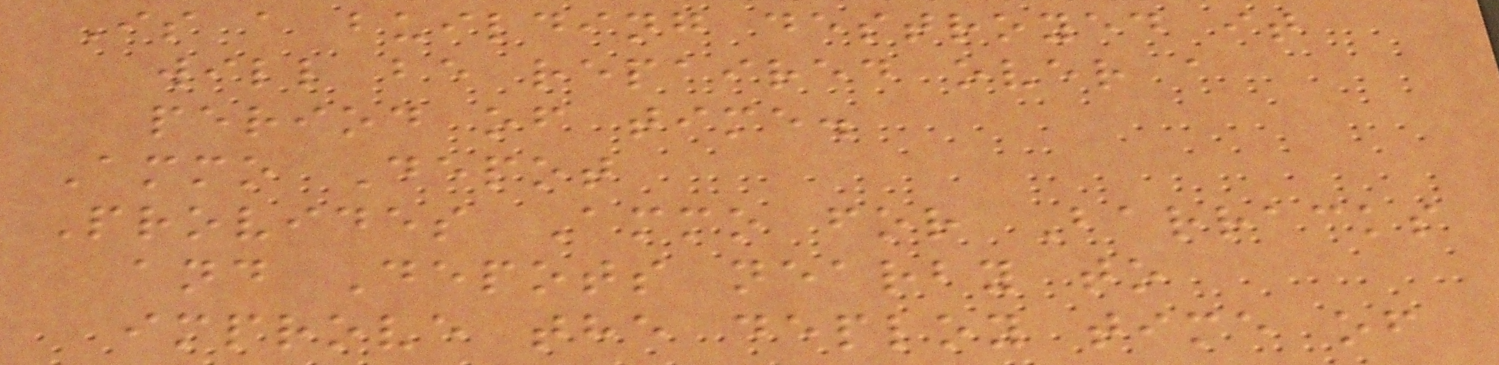Is a building destroyed it
will be repaired over a
period of time.
Ammo Depot
Provides Ammo for Barracks
and Depots nearby to
improve the deploy time of
